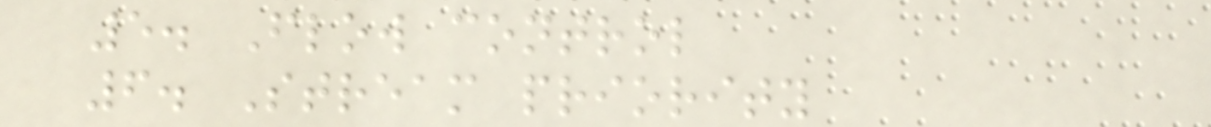5. Flow control
6. Stream priority
